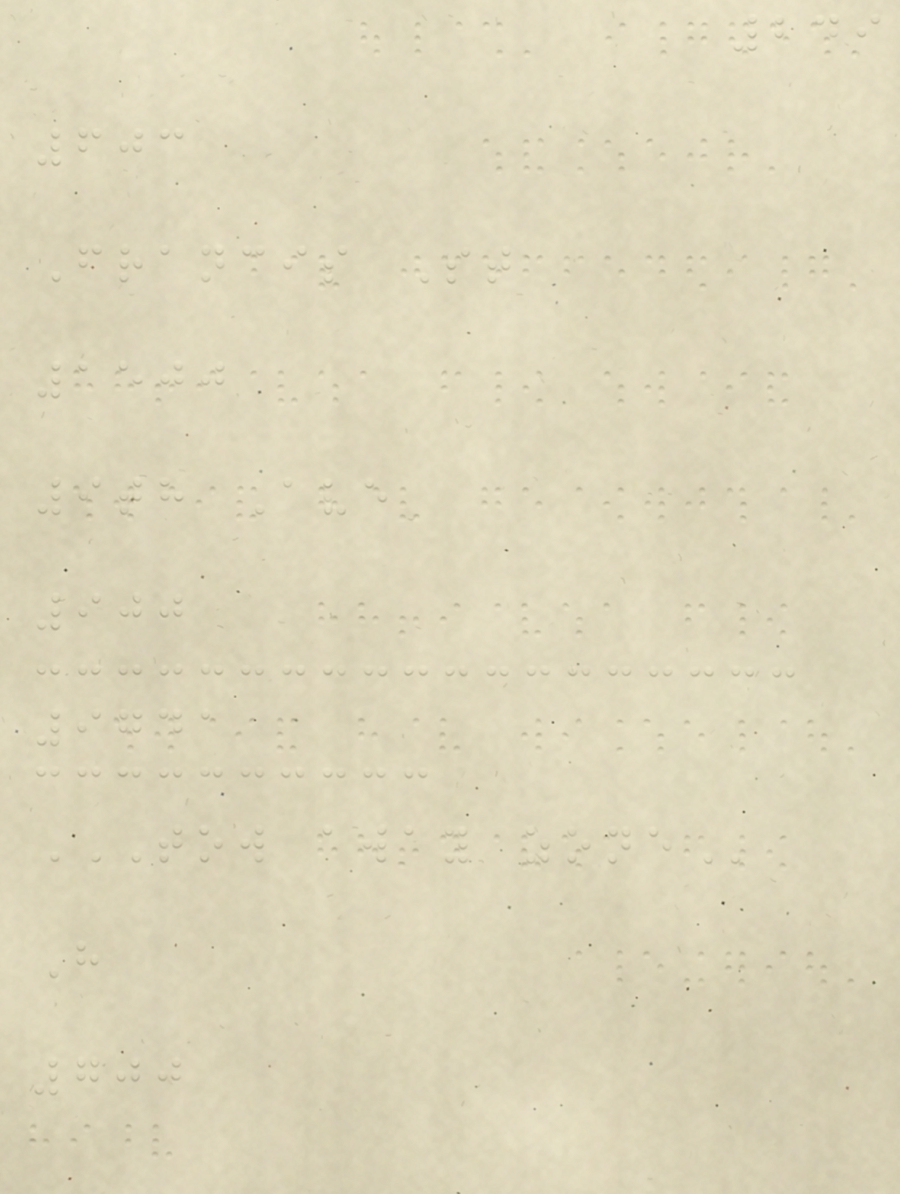249
603
Francis St
1500
9th Ave
900
9741
TOW AWAY ZONE
H
700
